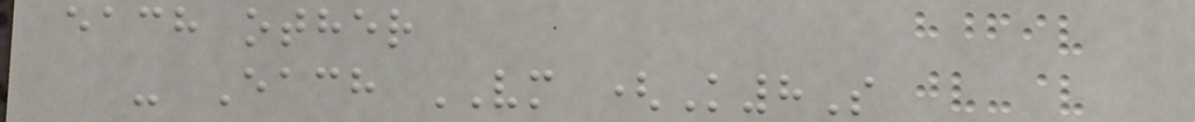each other
- Each VM (K8S
